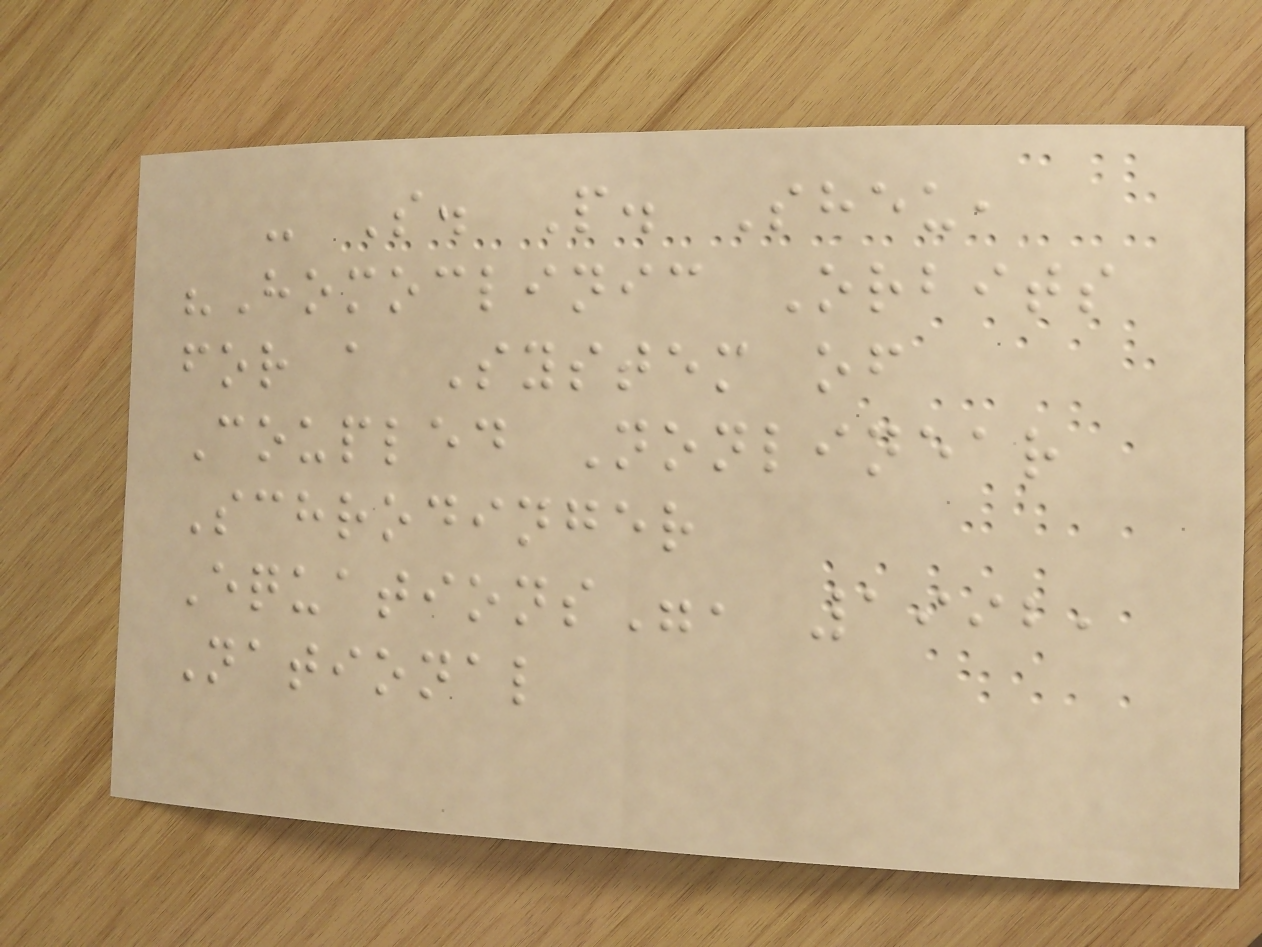- S. P. Sheu,
"Homoclinic Orbits
for a System of
Coupled Nonlinear
Schrodinger
Equations", 1992,
National
